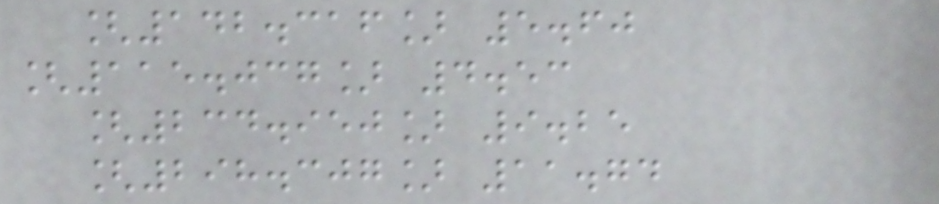[142.316] 5.60
[115.037] 4.53
[234.950] 9.25
[298.307] 11.74
